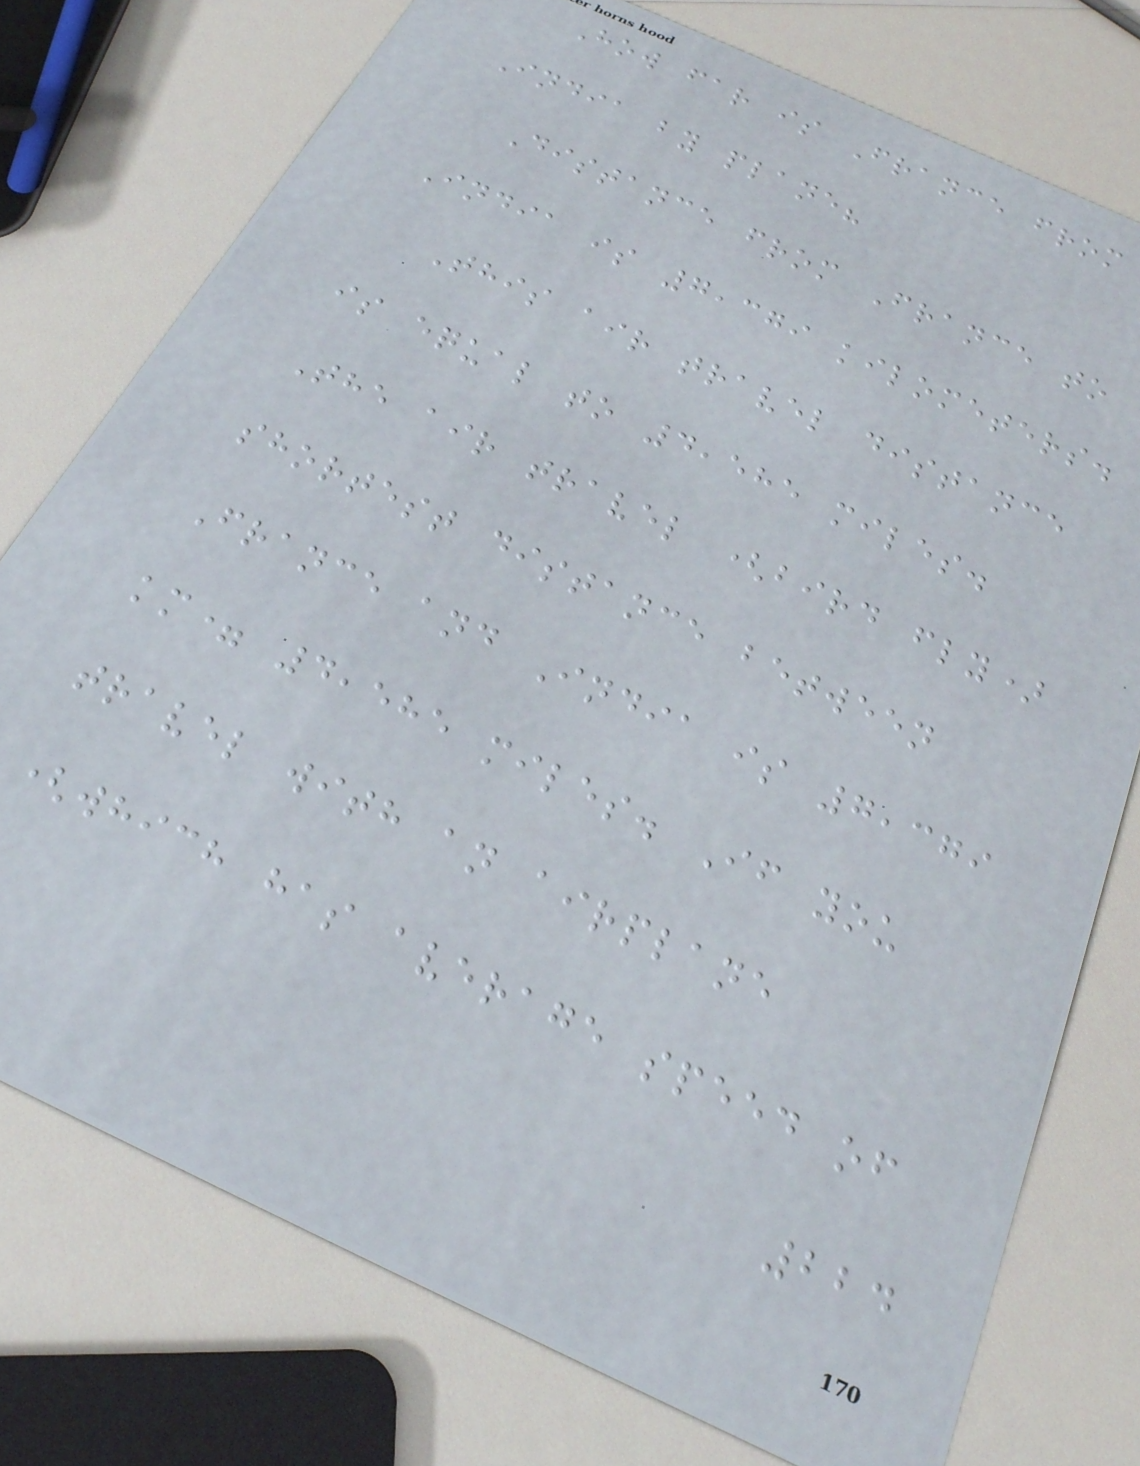How far is France from
India by plane?
Distance from France to
India is 7,379 kilometers.
This air travel distance
is equal to 4,585 miles.
The air travel (bird fly)
shortest distance between
France and India is 7,379
km= 4,585 miles. If you
travel with an airplane
(which has average speed of
224
